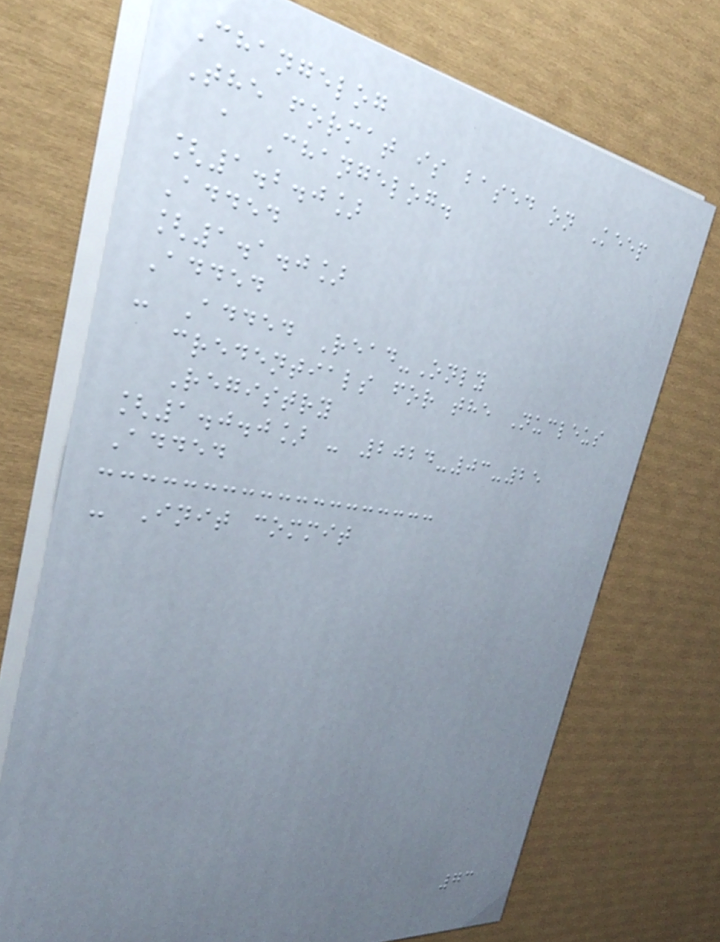Changelog
The format is based on Keep
a Changelog.
[1.2.0]
Added
[1.1.0]
Added
- Added Read-Only
credentials for the Nucleus
Registry
[1.0.0] - 2024-03-25
Added
- Init commit
73
